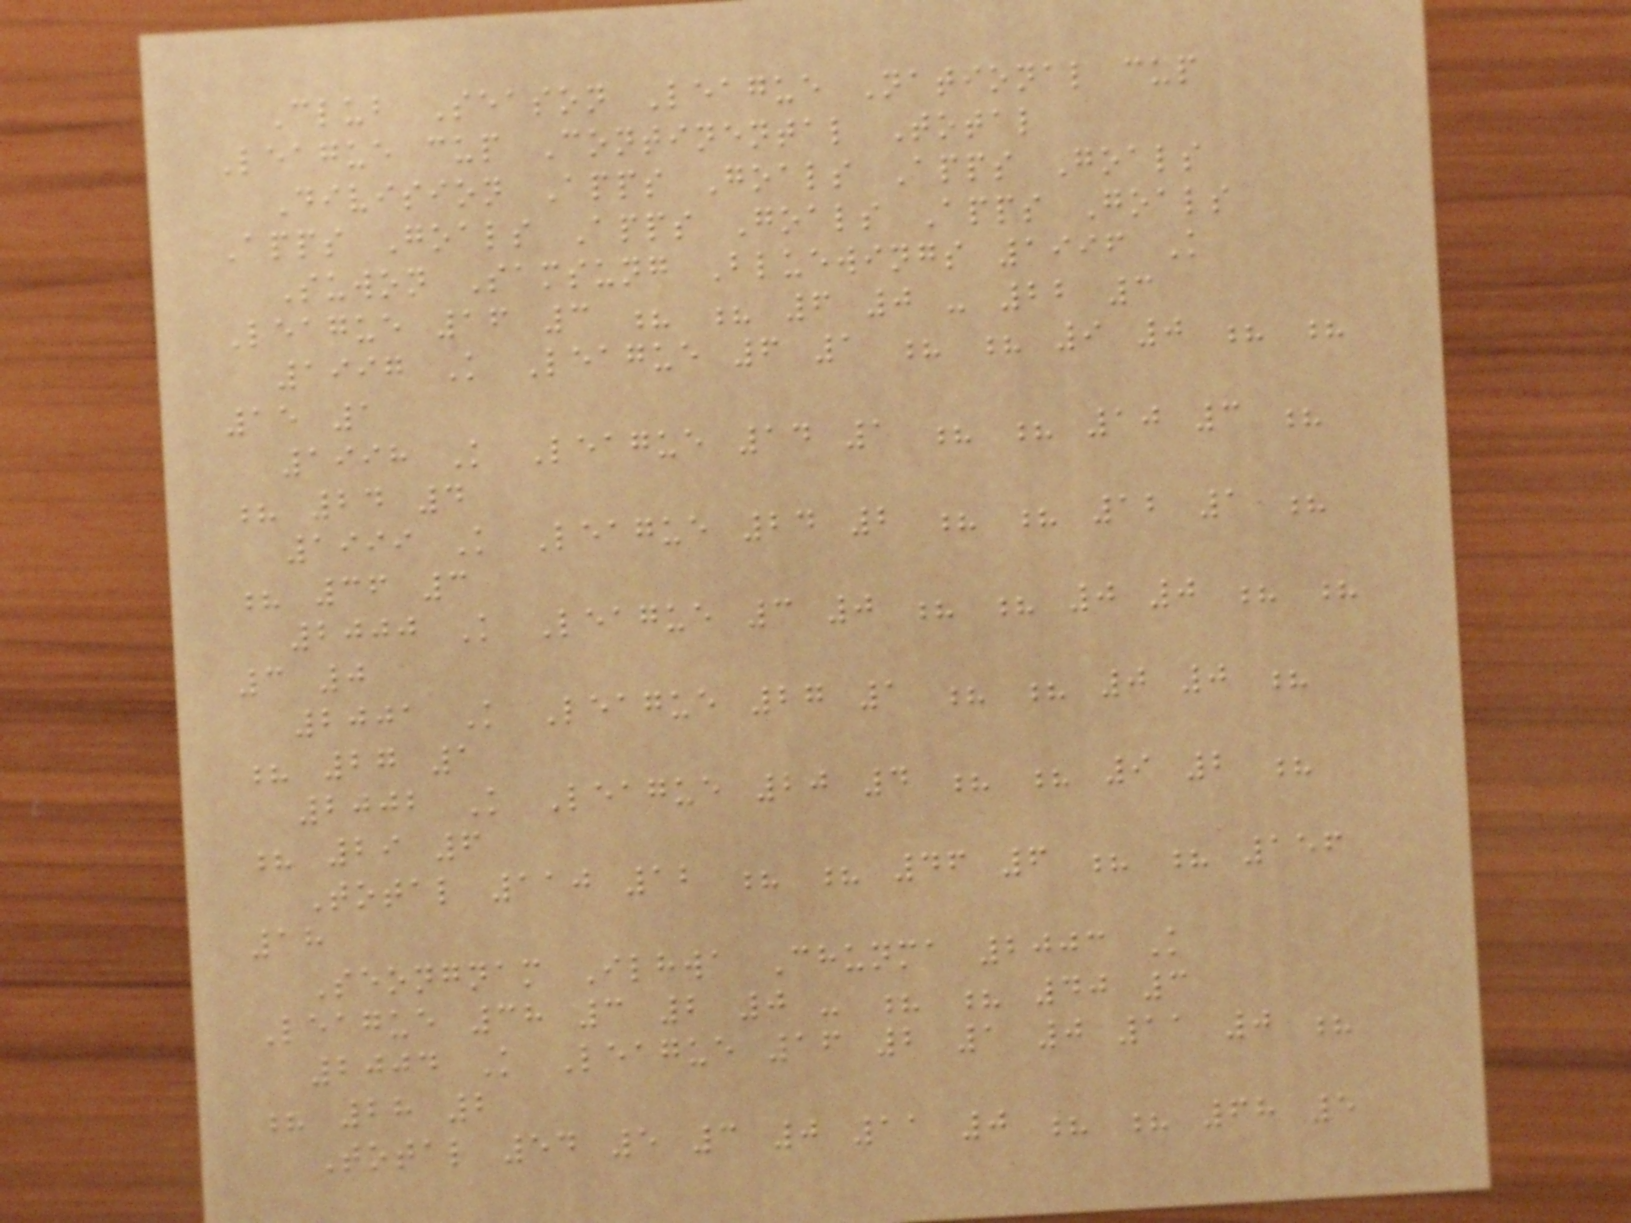Club Season League National cup
League cup Continental Total
Division Apps Goals Apps Goals
Apps Goals Apps Goals Apps Goals
Suwon Samsung Bluewings 1996 K
League 16 3 ? ? 6 0 - 22 3
1997 K League 6 1 ? ? 9 0 ? ?
15 1
1998 K League 14 1 ? ? 10 3 ?
? 24 4
1999 K League 24 2 ? ? 12 1 ?
? 36 3
2000 K League 3 0 ? ? 0 0 ? ?
3 0
2001 K League 27 1 ? ? 0 0 ?
? 27 1
2002 K League 20 4 ? ? 9 2 ?
? 29 6
Total 110 12 ? ? 46 6 ? ? 156
18
Seongnam Ilhwa Chunma 2003 K
League 38 3 2 0 - ? ? 40 3
2004 K League 16 2 1 0 11 0 ?
? 28 2
Total 54 5 3 0 11 0 ? ? 68 5
